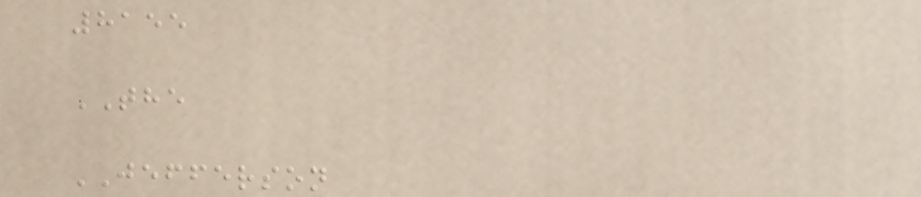8155
THE
JEFFERSON
